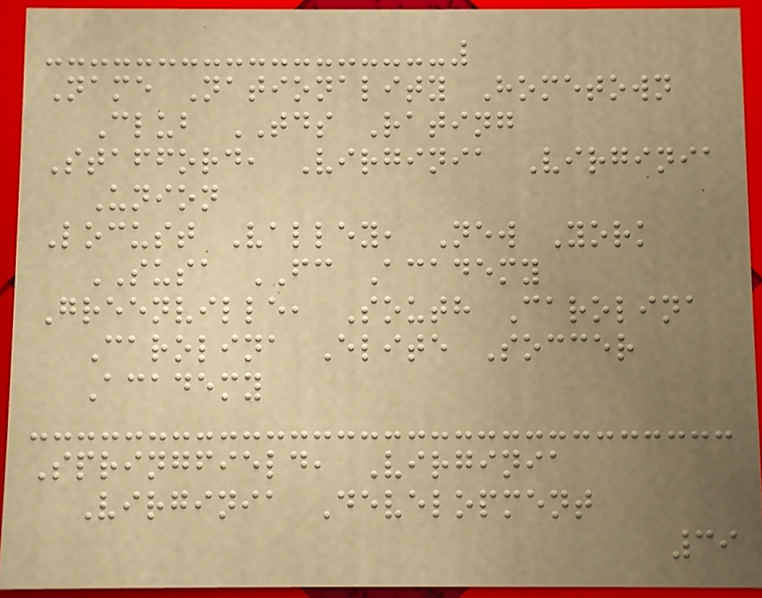Name Nationality Hometown
Club TDS Rating
Stafford, Virginia Virginia
Union
Locust Valley, New York
SUSA FC Academy
Greenville, South Carolina
Carolina Elite Soccer
Academy
Springfield, Virginia
Virginia Development
39
